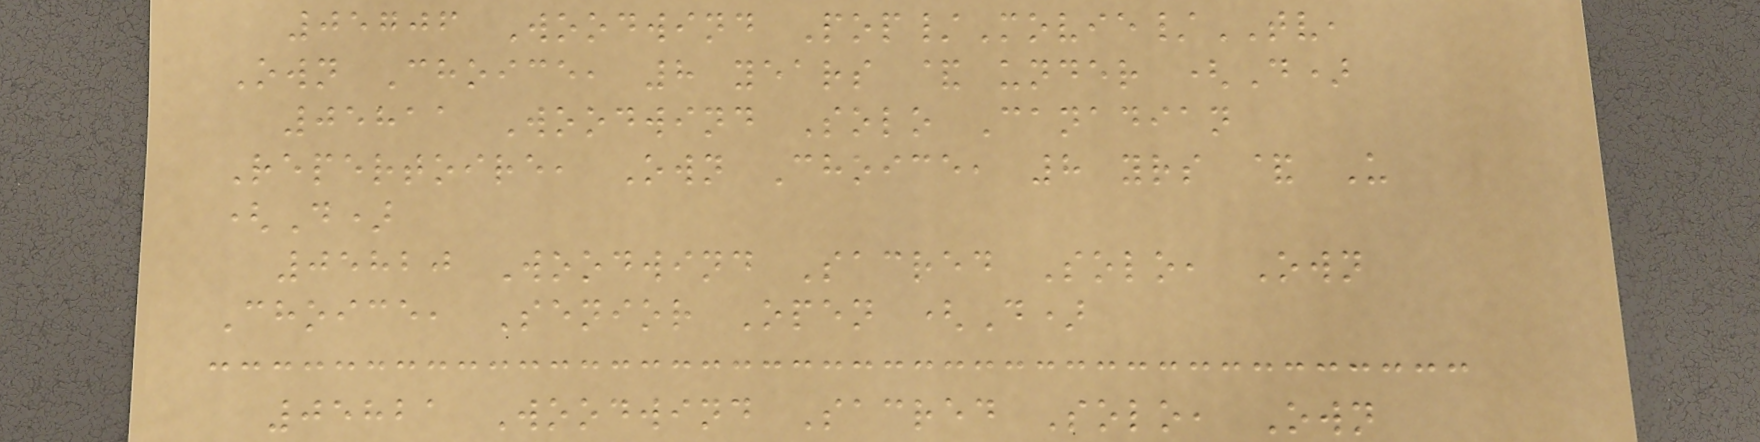05706 Woodwind Pop/Movie/TV,
Own Choice, 8 years & under (D)
05811 Woodwind Solo Canadian
Repertoire, Own Choice, 8 yrs & U
(D)
05820 Woodwind Sacred Solo, Own
Choice, Senior Open (D)
05821 Woodwind Sacred Solo, Own
